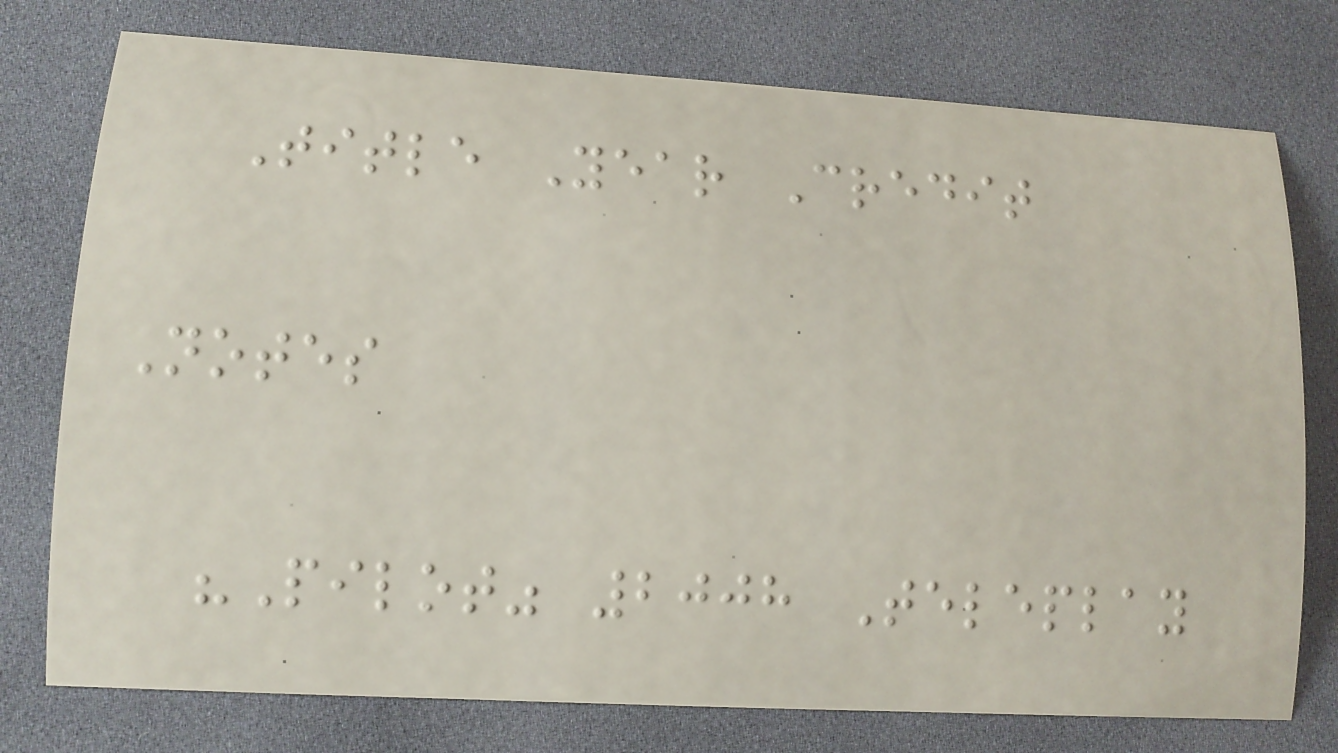Title Year Credit
Notes
"Pilot" 2008 Teleplay
